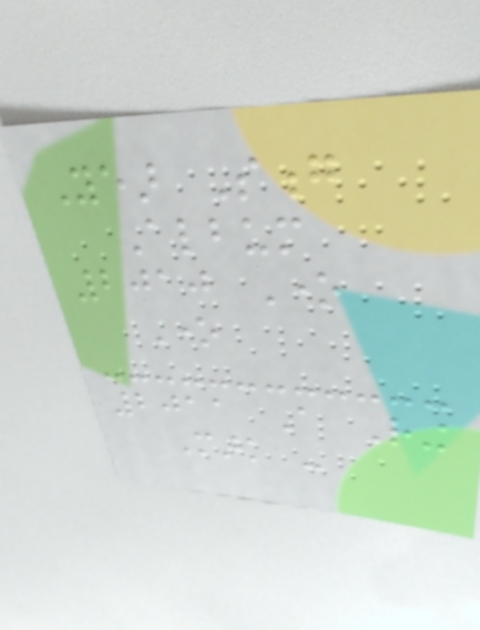Year Song
Album
2010 One
One
2011 A Ring
Mark -
